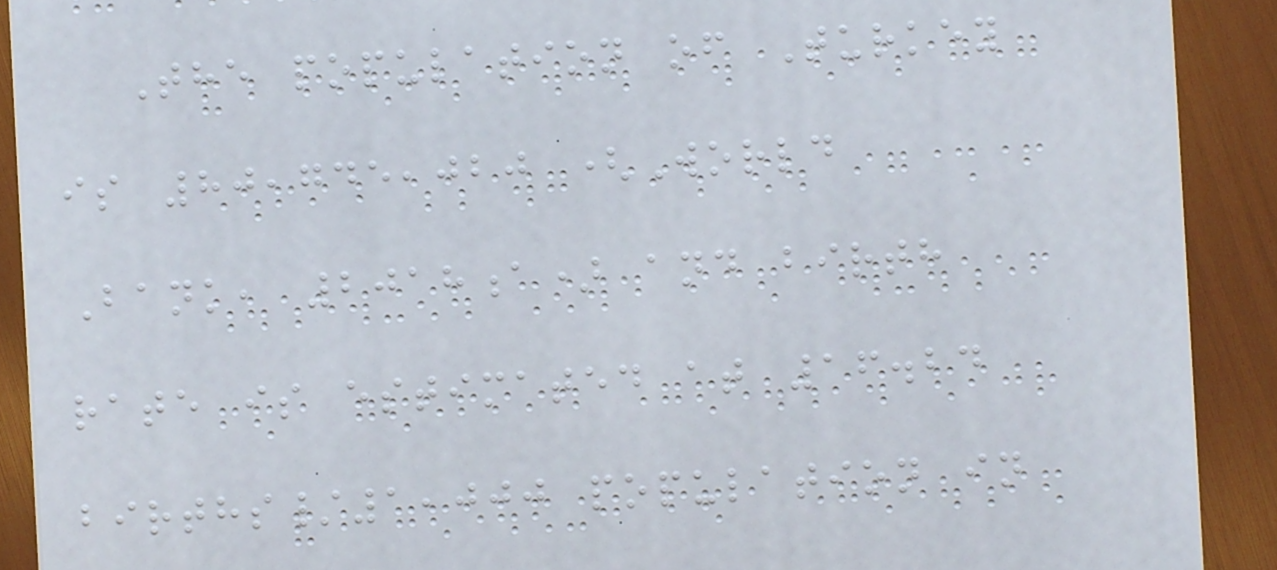The population of Turkey
is 80,745,020 (World
Bank, 2018a) and birth
rate is estimated at 16.24
births/1,000 population in
